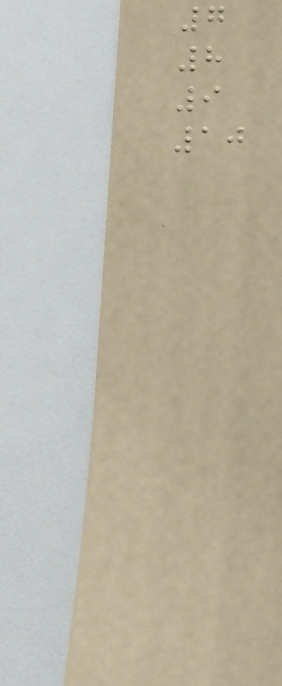7
8
9
10
